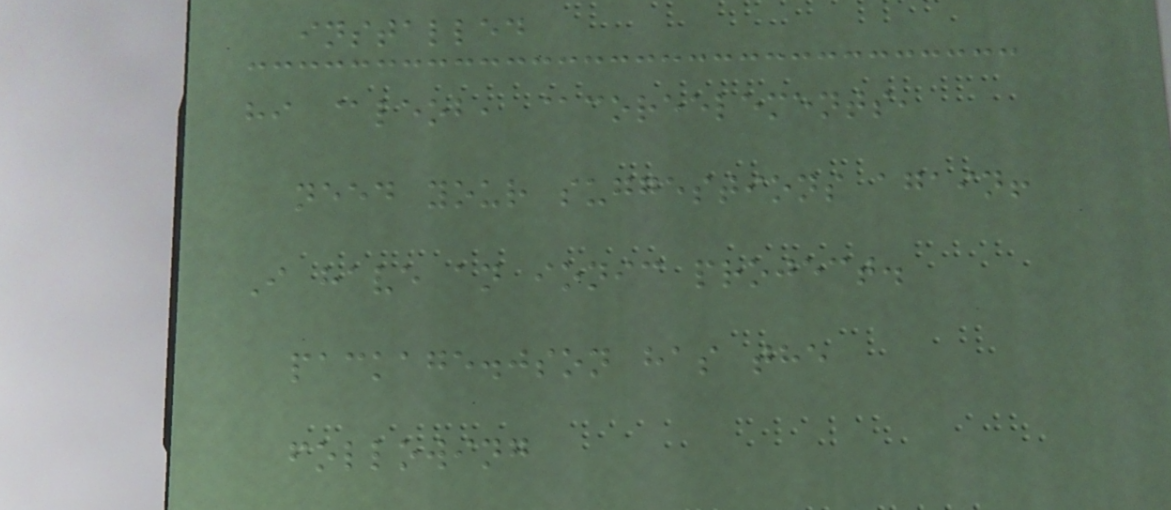installed
hi @leob, @coreelements,
need your suggestions again!
I have an ionic project.
package.json has the
following
